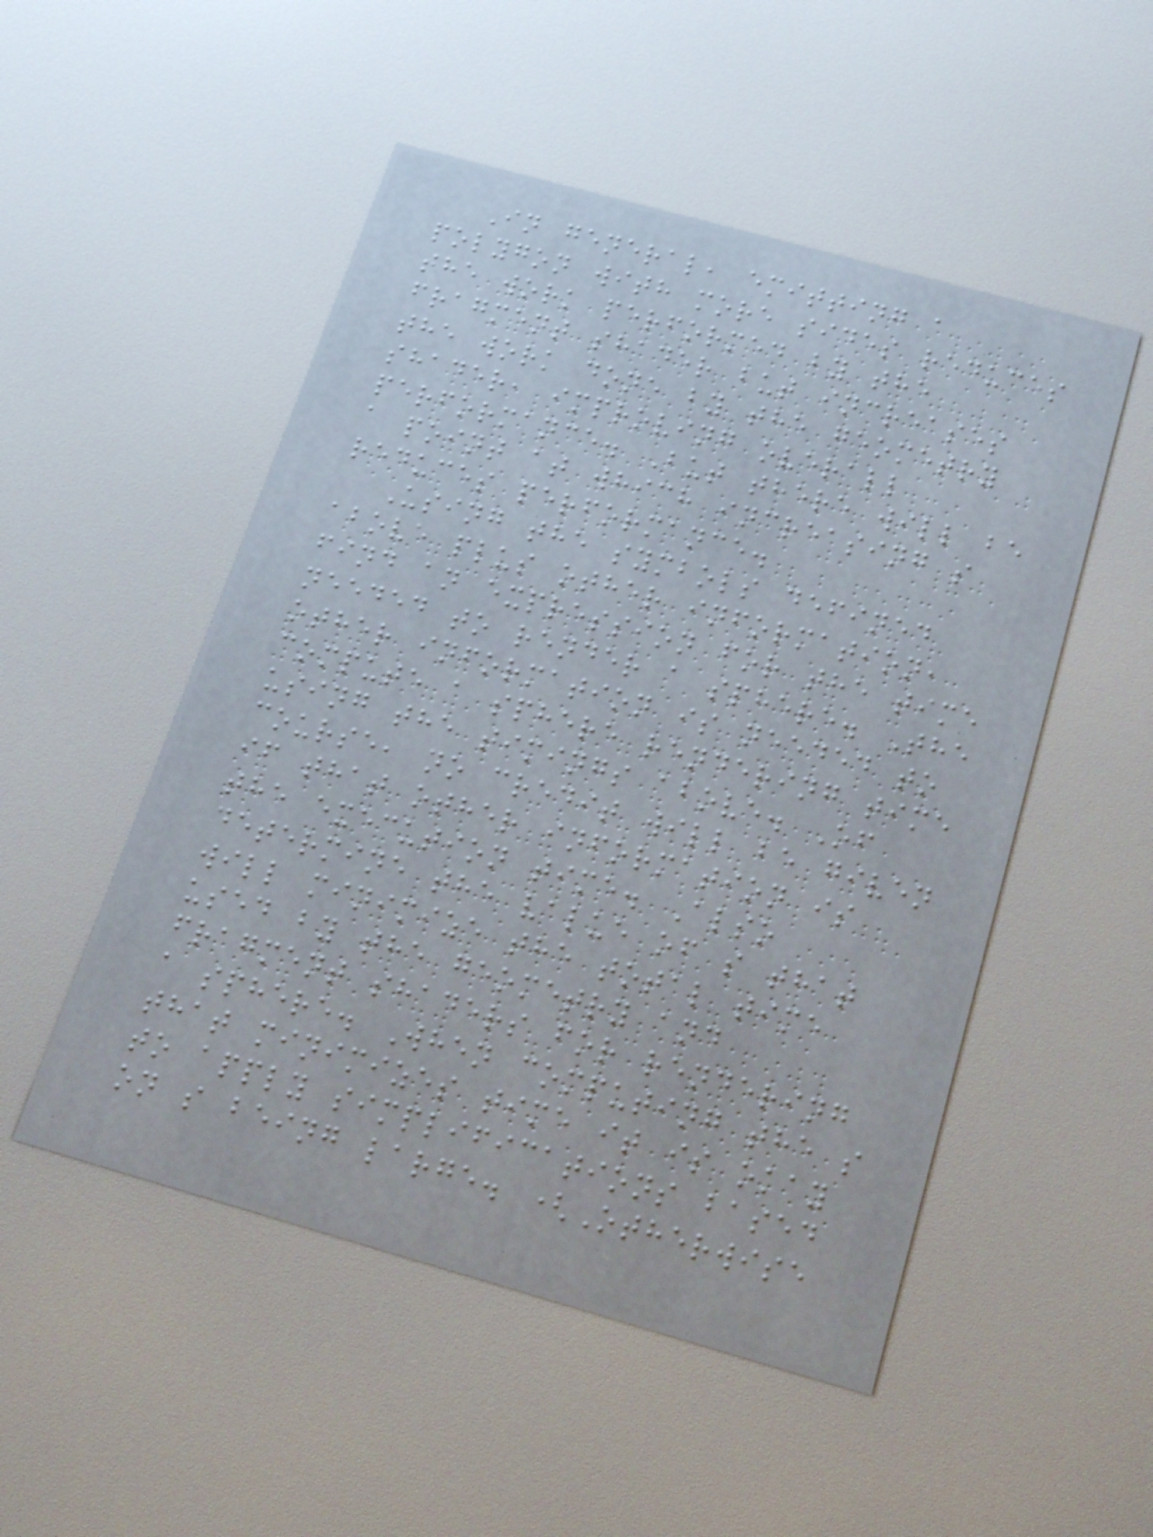In general, emitting a
polygon with more sides reduces
the work performed by the
fragment shader but increases
the work done by the geometry
shader, improving overall
performance. But there will be
a point at which increasing s
reduces performance.
Using the symbols defined
above plus other information,
find an expression for the time
needed to render a sphere. The
other information is needed to
compute a sphere rendering time
using the timings above. Of
course, no credit will be given
if that other information is
the execution time. Also
determine the value of s that
will minimize the total time
used by the geometry and
fragment shaders for rendering
a sphere. When computing the s
that minimizes time it is okay
to apply simplifications based
on s being large. (Otherwise
